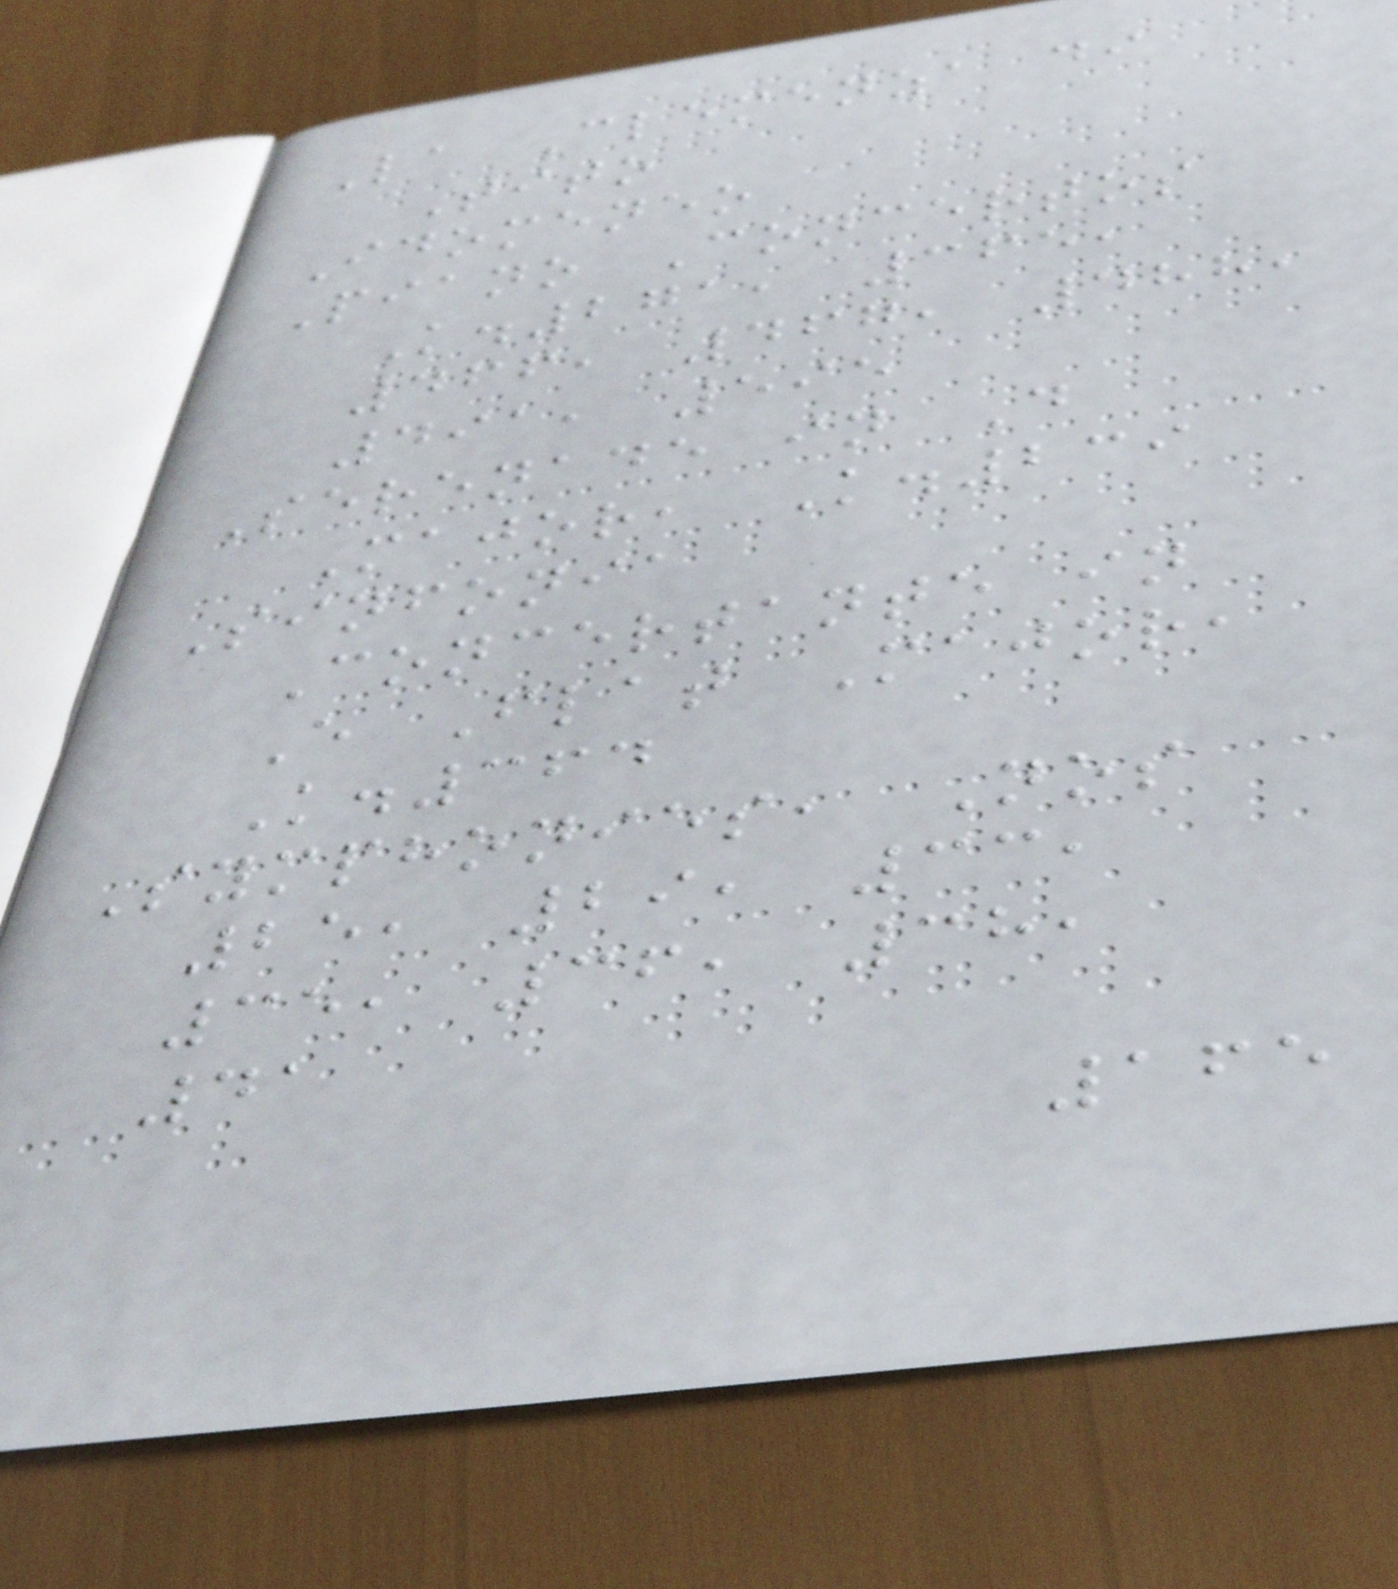La Clemenza di
Tito
Idomeneo
Piano Concertos
K.271, 365,
466, 467, 488,
491, 595
Serenade in D
Major, K.239
Sinfonia
Concertante in
E Flat Major,
K.364
Symphonies, Nos
25, 29, 33,
35, 36, 38,
41
165
